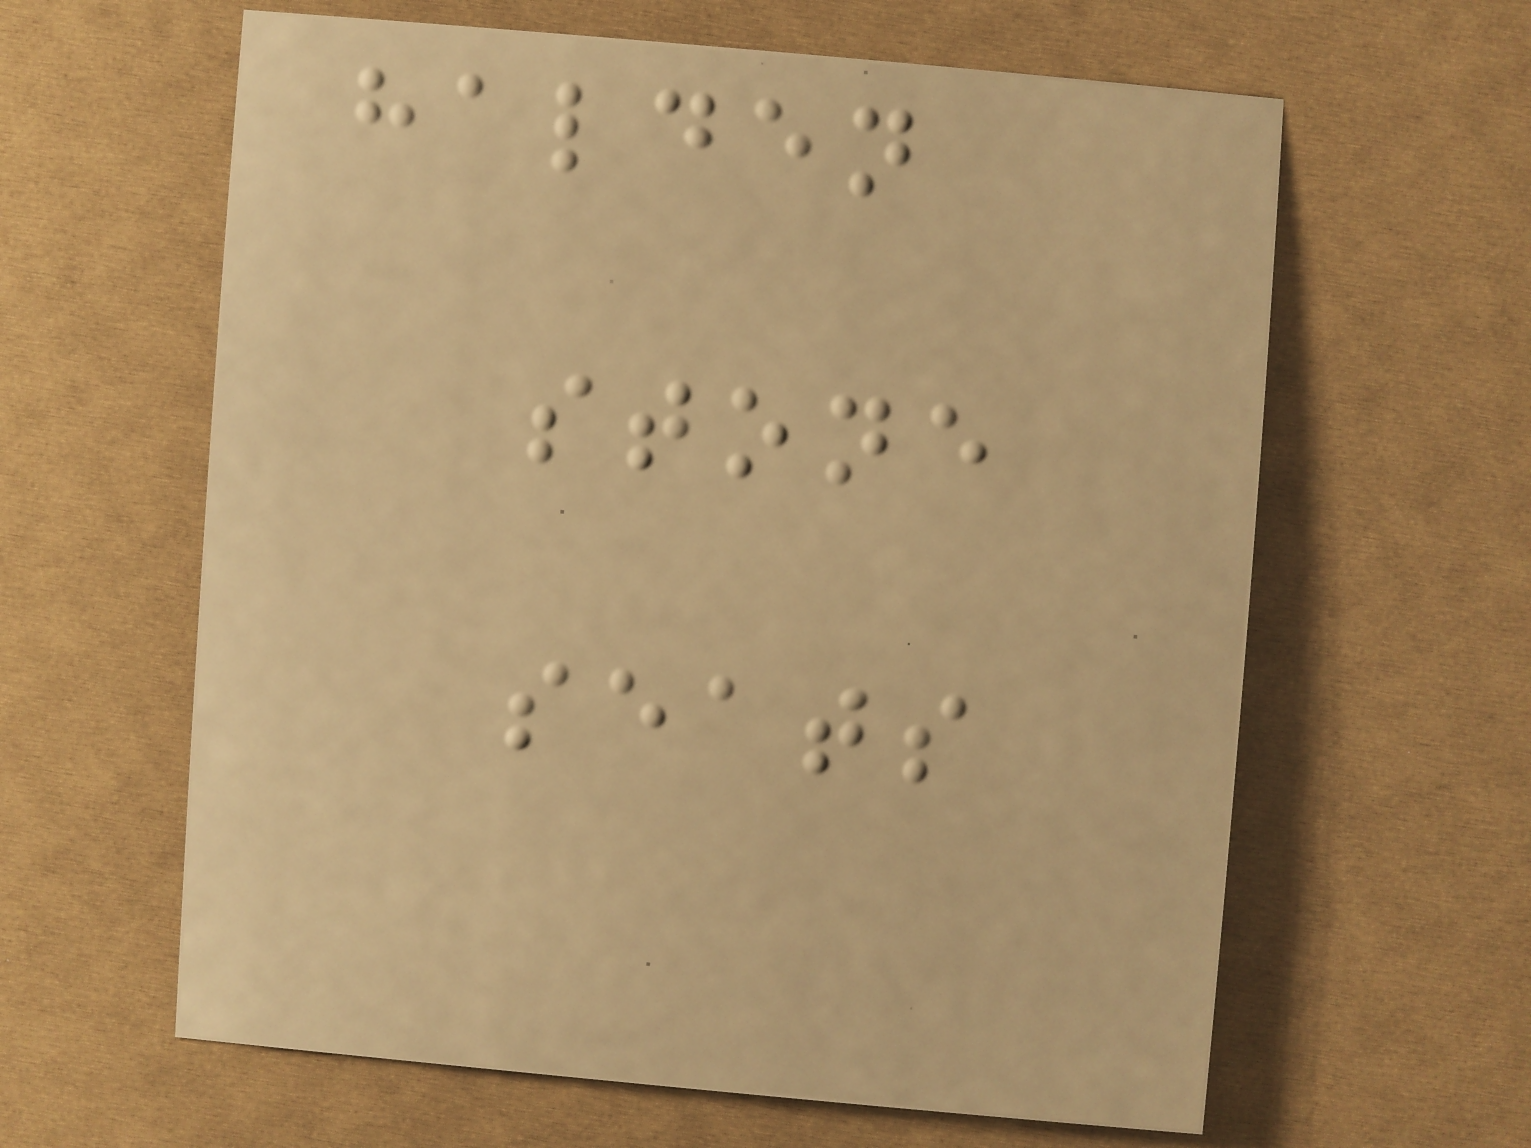halden
stone
seats
